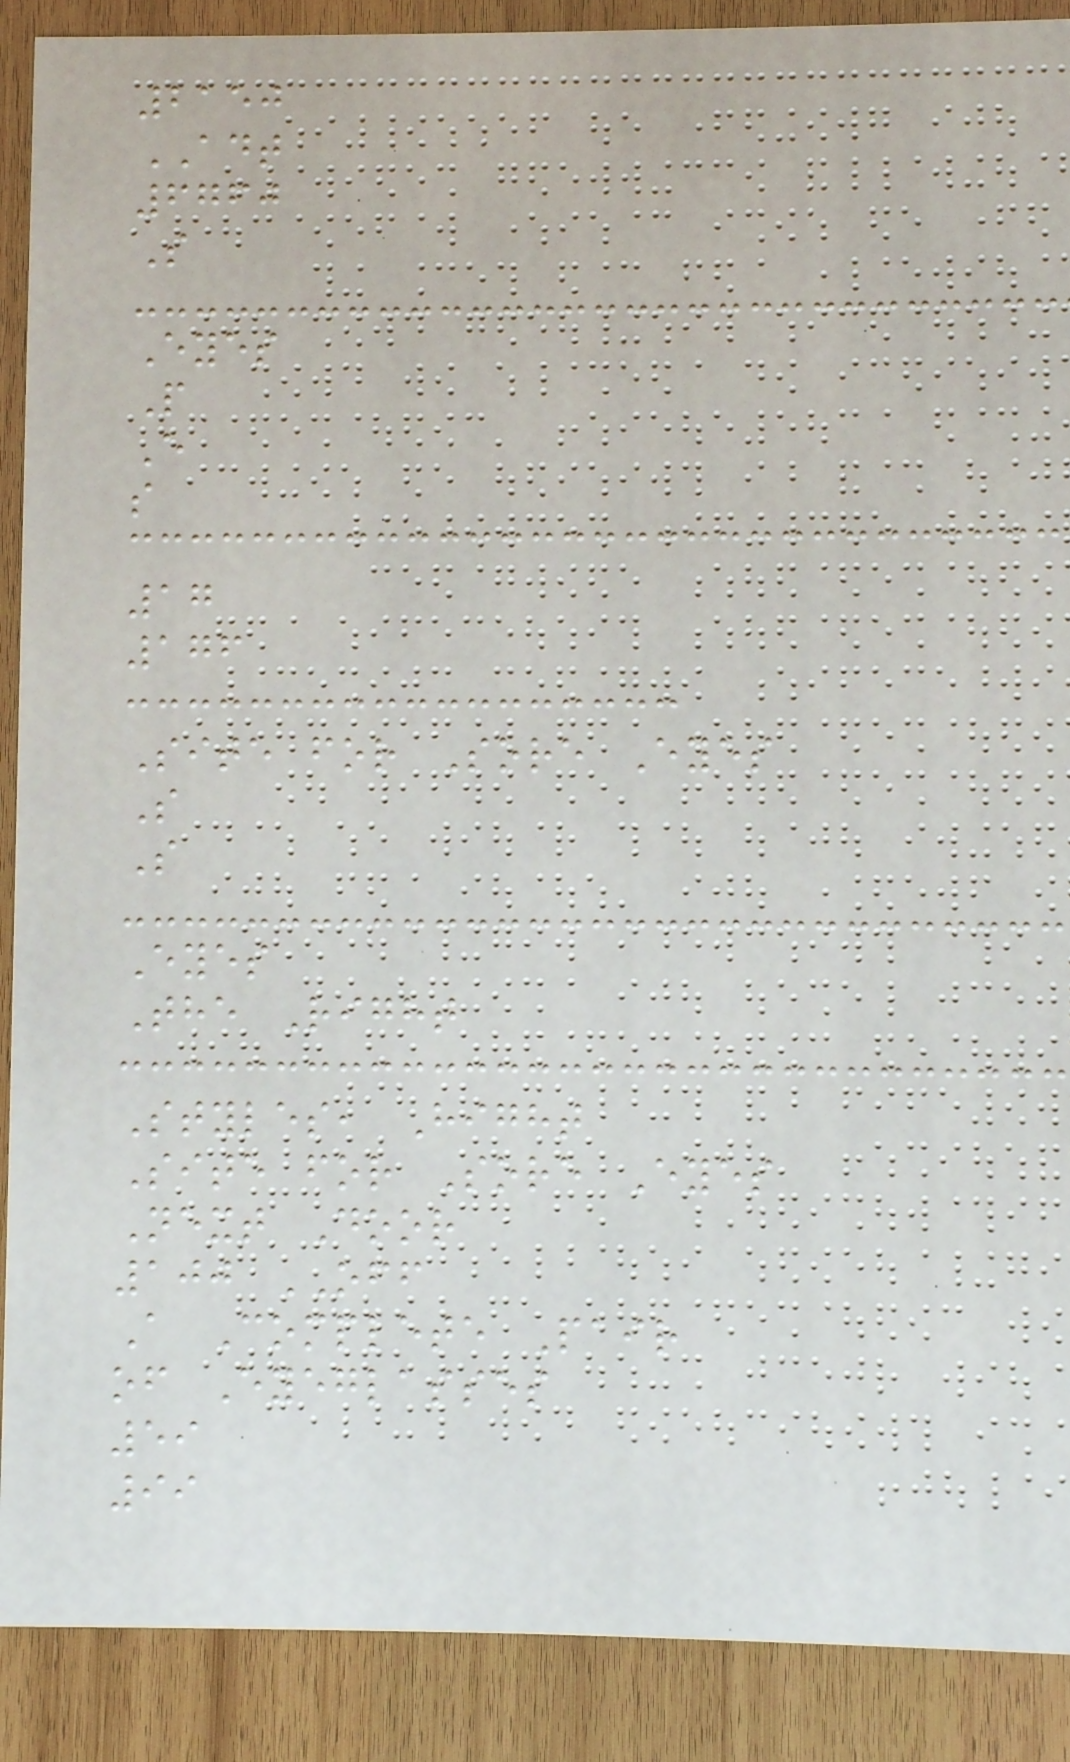2150
ADT
6760
S
Eyes
P
E
s
17
176
Site for Sore Eyes
S
S
Eyes
The Right
Styles, Hight
Site for Sore Eyes
Next Door
100 OFF
A Complete Pair
of Eyeglasses
59
99
